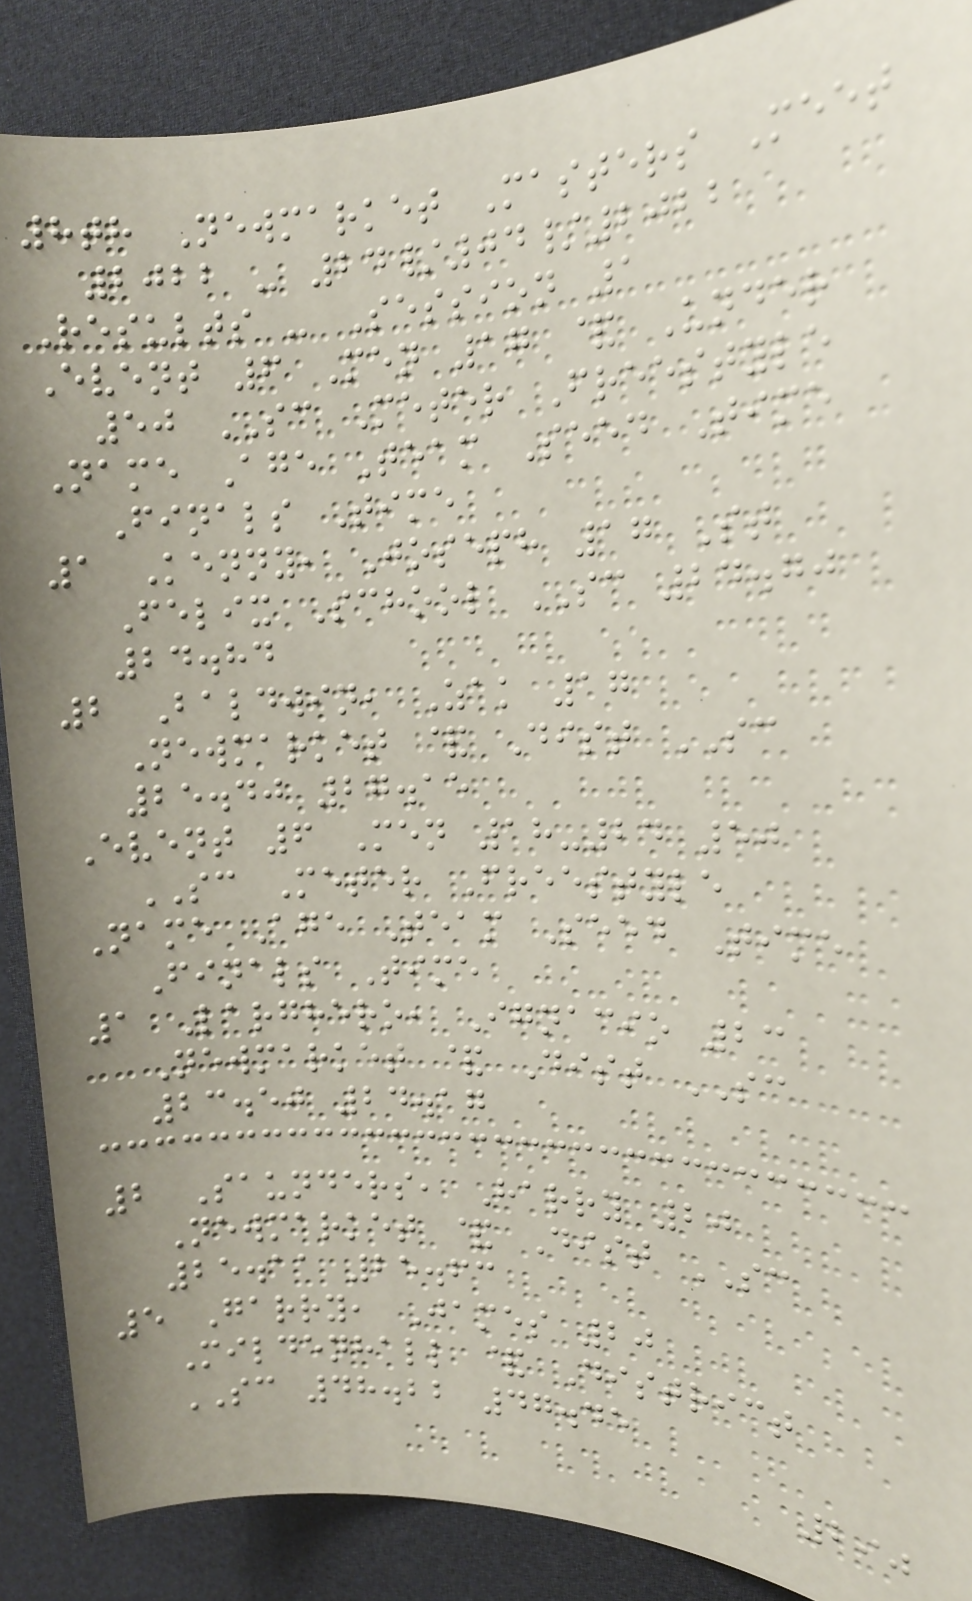8th Newmarket Masters Meet
2022 - 24/04/2022
Results - Session 1
Event 6 Men 17 & Under
50 SC Meter Freestyle
Name Age Team Seed Time
Finals Time
1 Kenny, Joseph 17 St
Felix School SC 24.70
24.84
2 Baldwin, Zak 17
Newmarket & Dist SC
25.40 27.15
Event 6 Men 18-24 50
SC Meter Freestyle
Name Age Team Seed Time
Finals Time
1 Larghero, Ignacio 23
Newmarket & Dist SC
23.50 24.17
2 Saunders, Harry 20
Newmarket & Dist SC
25.11 25.63
5 Garry, James 20
Mildenhall & District
SC 48.22 47.45
290
